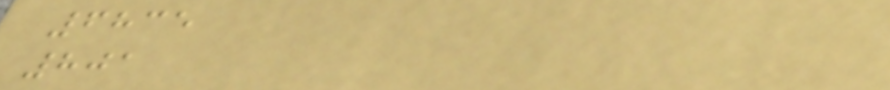6835
801
